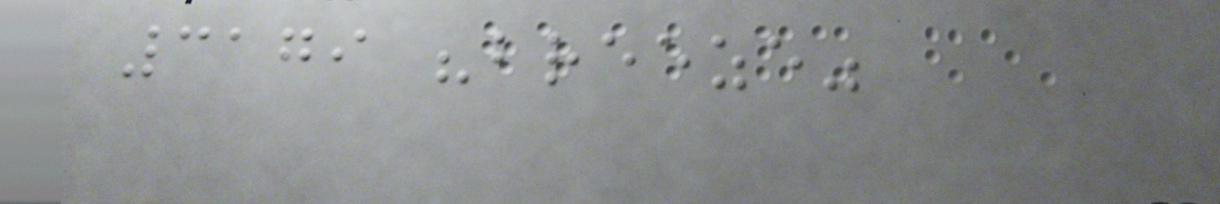3179 "breeze"
